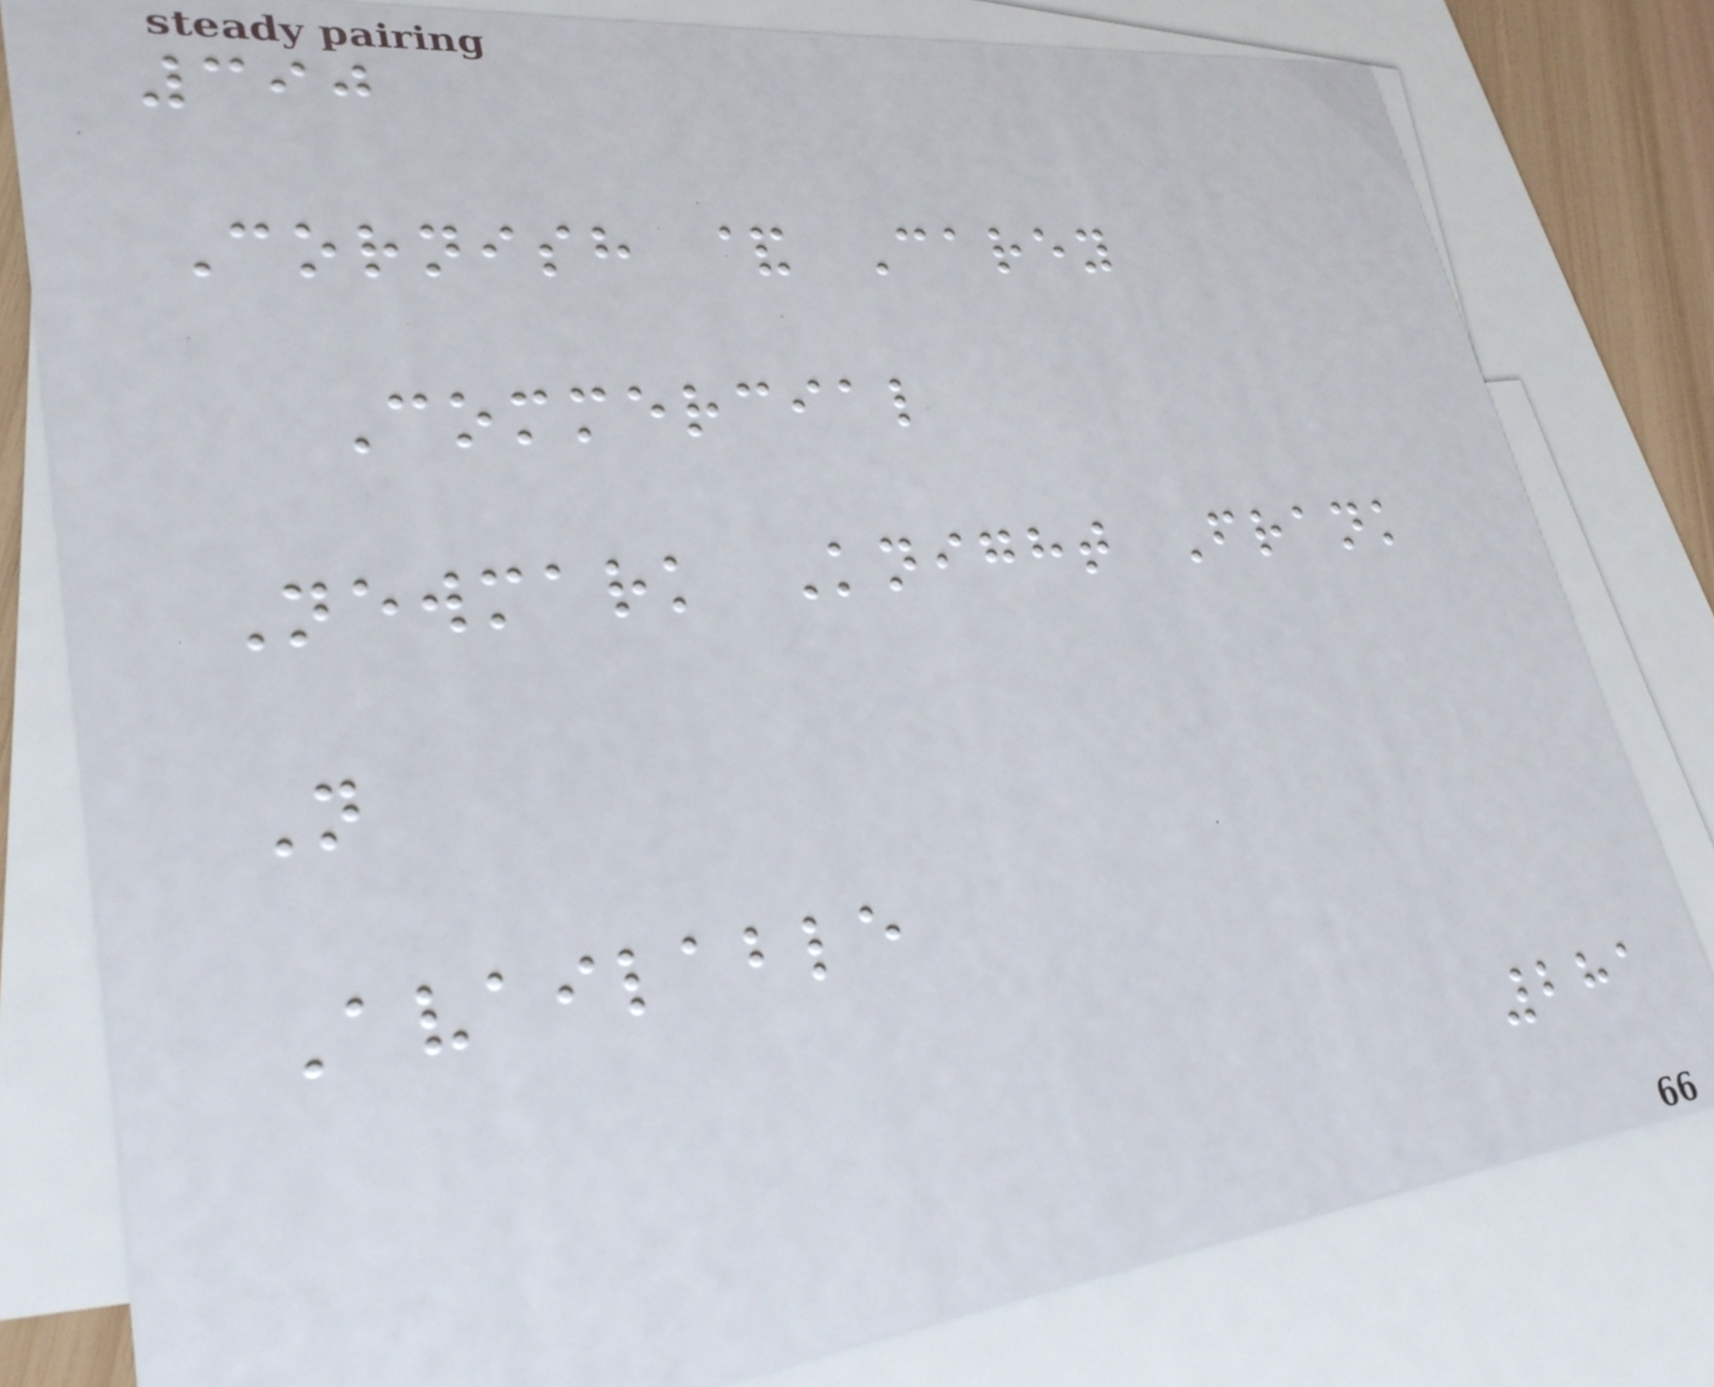390
Cornish & Carey
Commercial
Newmark Knight Frank
N
Available
281
